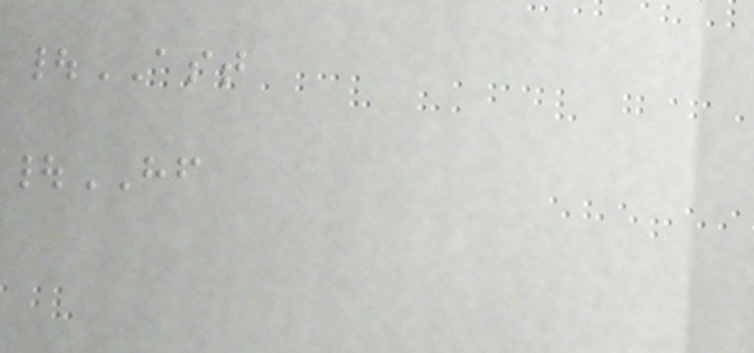|AST
|HF
